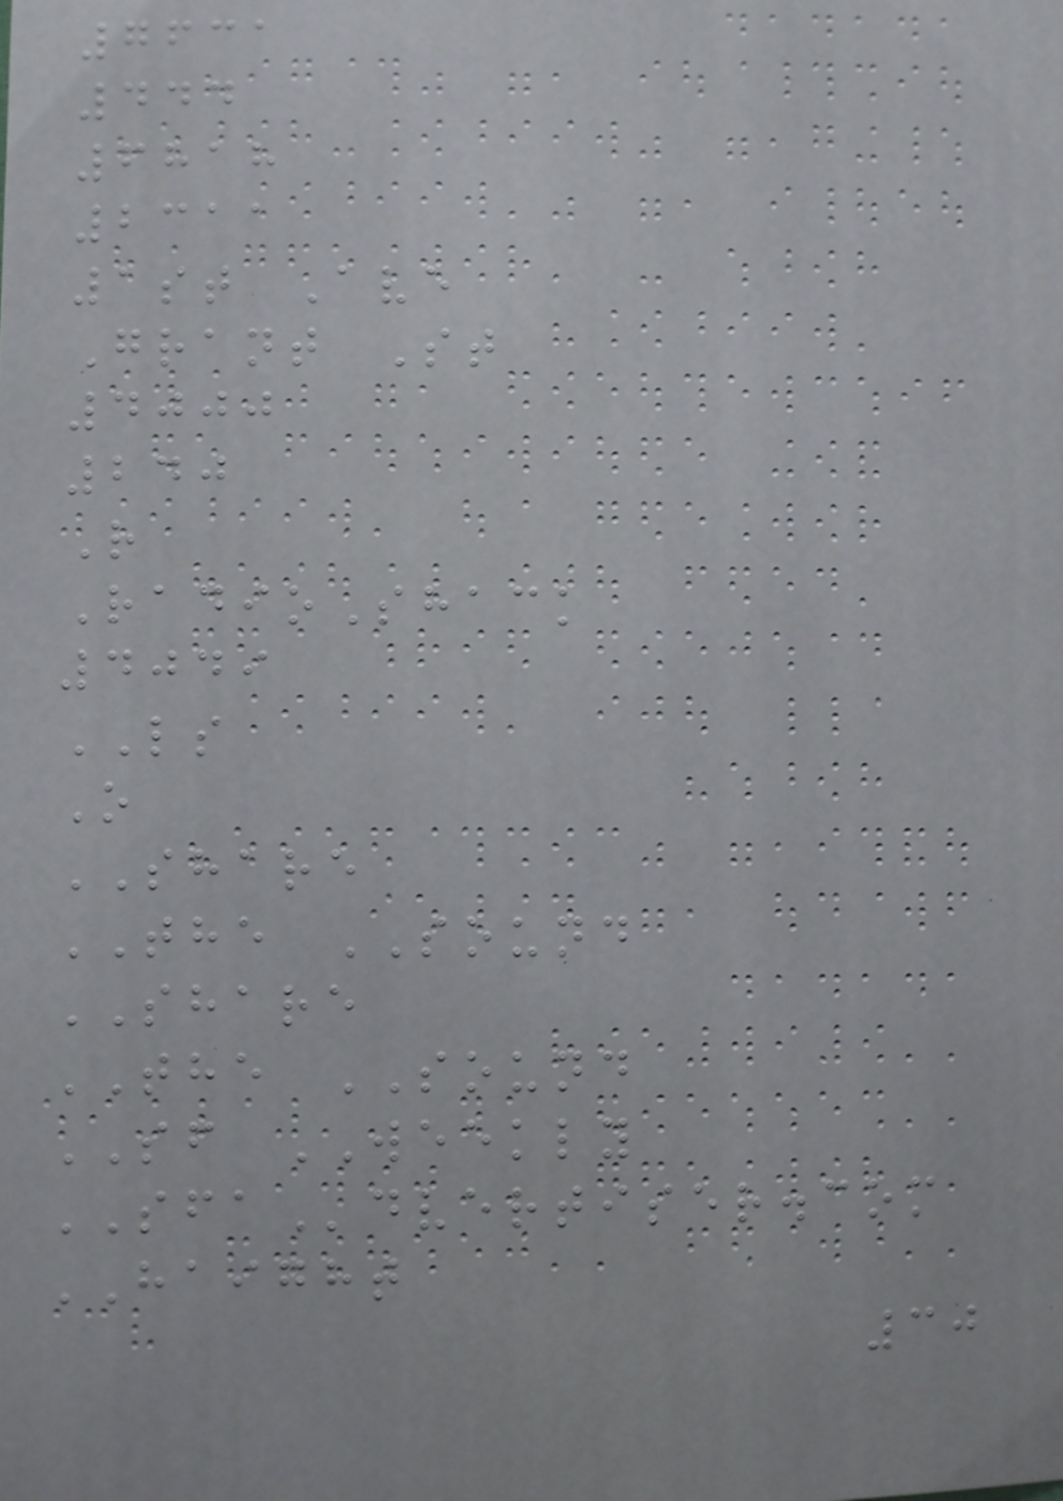7631
444
6818
2311
1st Ave
Grant St
4000
240
R
RadioShack
4049
LS
O
SHARE
THE SOUND
SHARE
THE SOUND
SF WEEKLY
SFAdvertiser.com
HAIGHT
30
